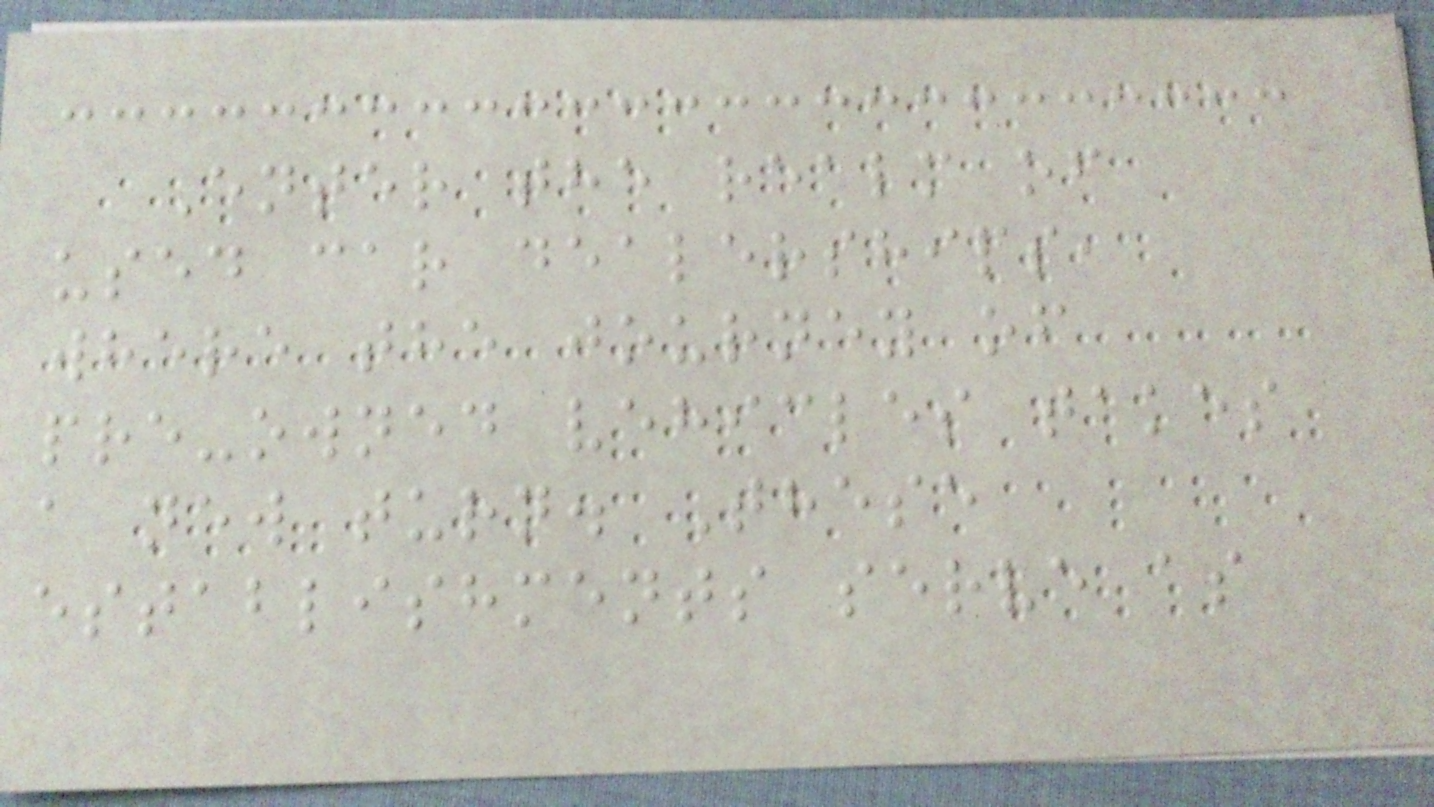Enter the realm of
used car dealerships,
where the journey of
pre-owned vehicles takes
a new turn. These
establishments serve as
